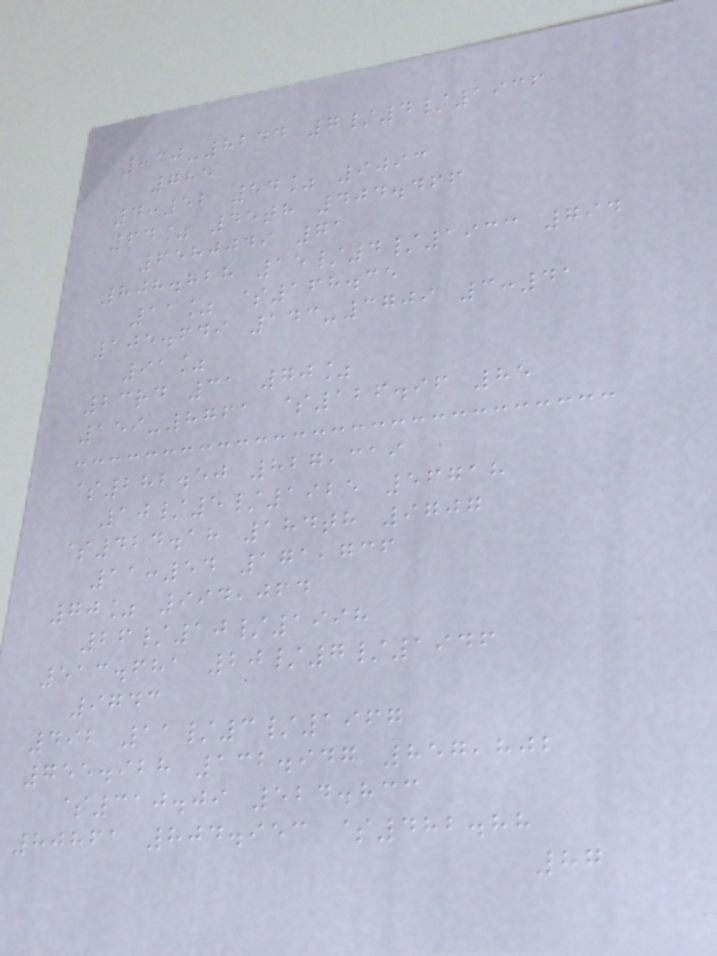830-8244 7/4/1936
785
4:52 54% 9093
64% 45th 404.466
6580049 71
808.828 15/4/1933 794
11% $168.35
105.649 143-3709 3:41
91%
23rd 31 70%
159-8761 $126.96 85
$282.50 827,319
10/5/1925 56718
$424.18 184th 9707
11:54 171,736
70% 994,064
26/10/1998
513.681 20/7/1946
9743
492 11/3/1967
755.928 132.947 857,802
$310.09 524.833
80861 804.953 $482.88
87
